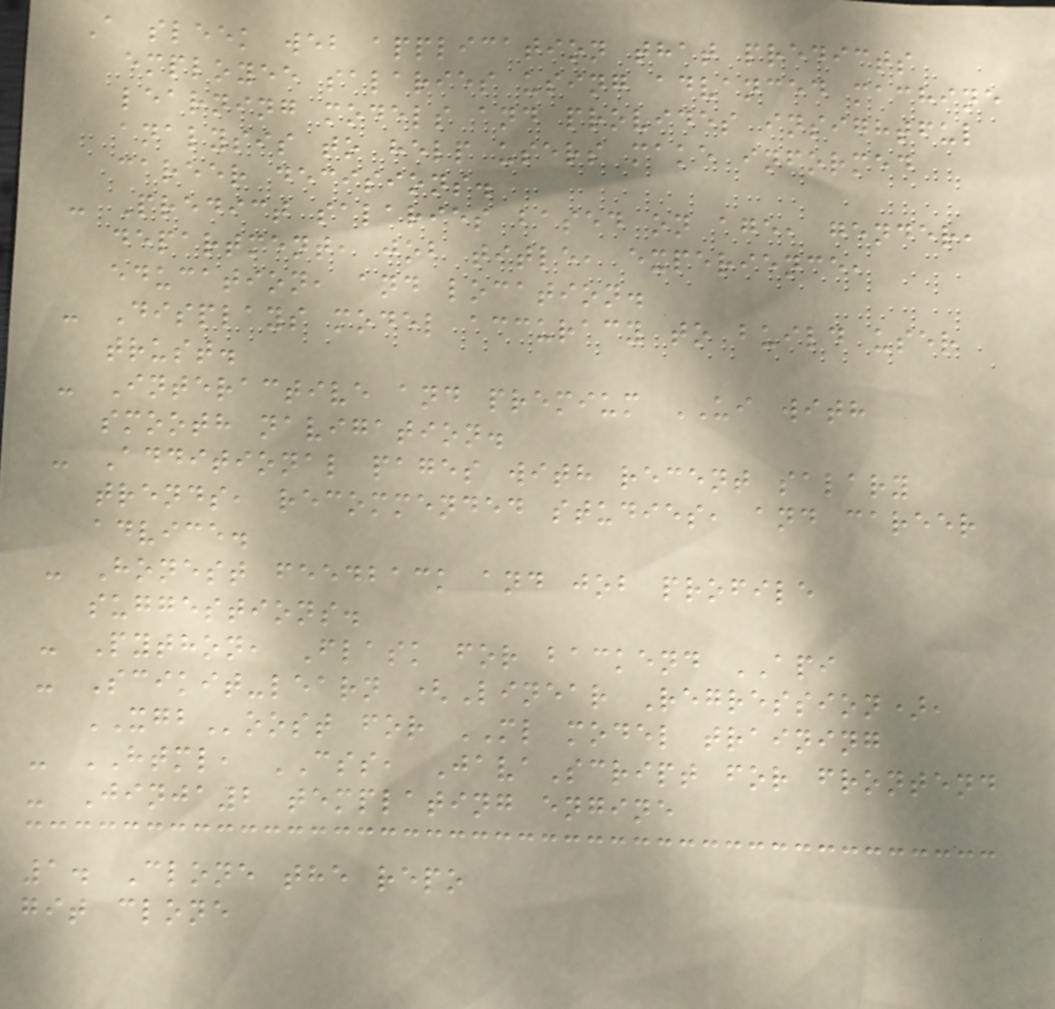A sleek web application that predicts
employee salaries using advanced machine
learning models and provides insightful
analysis to help users make informed
career decisions.
- Predict salaries based on age, gender,
department, job title, experience,
education, and location.
- Displays model accuracy to build user
trust.
- Interactive and premium UI with
smooth navigation.
- Additional pages with recent salary
trends, recommended studies, and career
advice.
- Honest feedback and job profile
suggestions.
- Python, Flask for backend API
- Scikit-learn (Linear Regression),
XGBoost for ML model training
- HTML, CSS, JavaScript for frontend
- Jinja2 templating engine
1. Clone the repo
git clone
